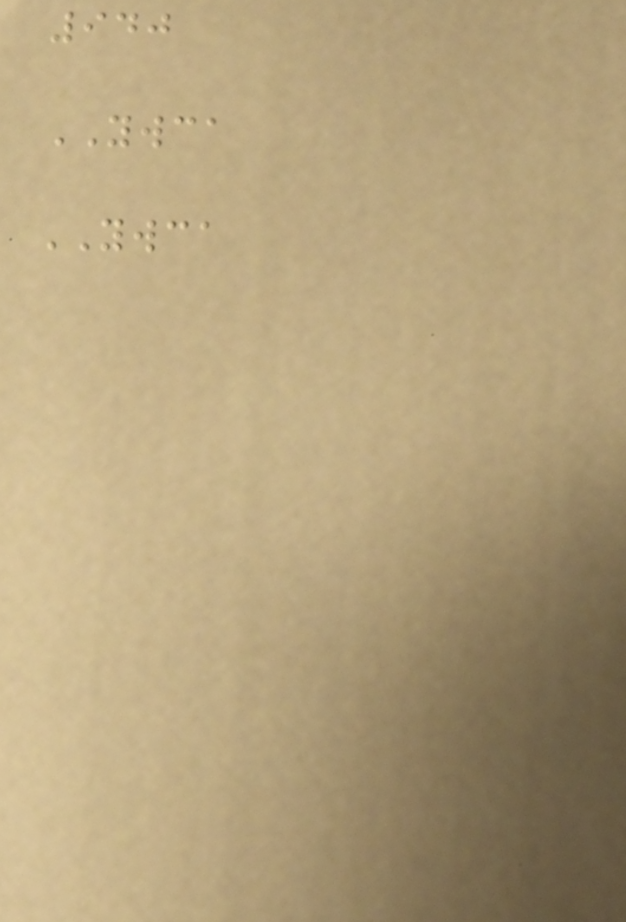940
YWCA
YWCA
